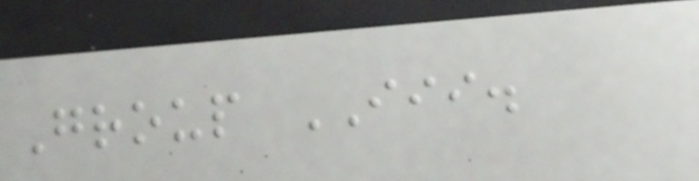Group III.
